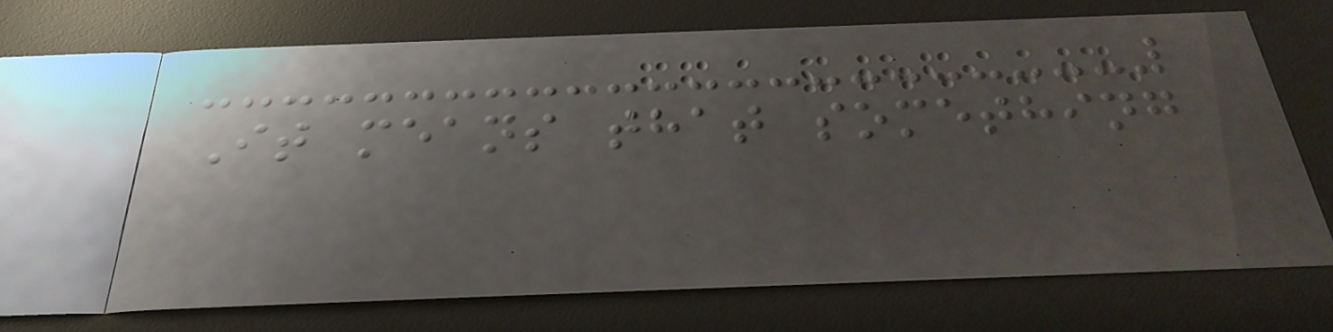It means that something
